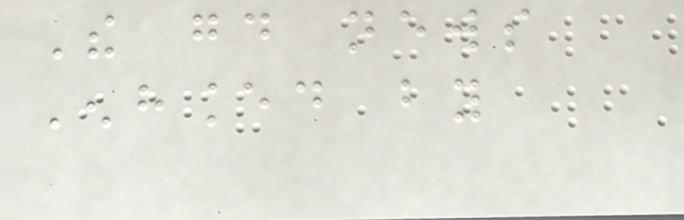The good news
Enhanced by
